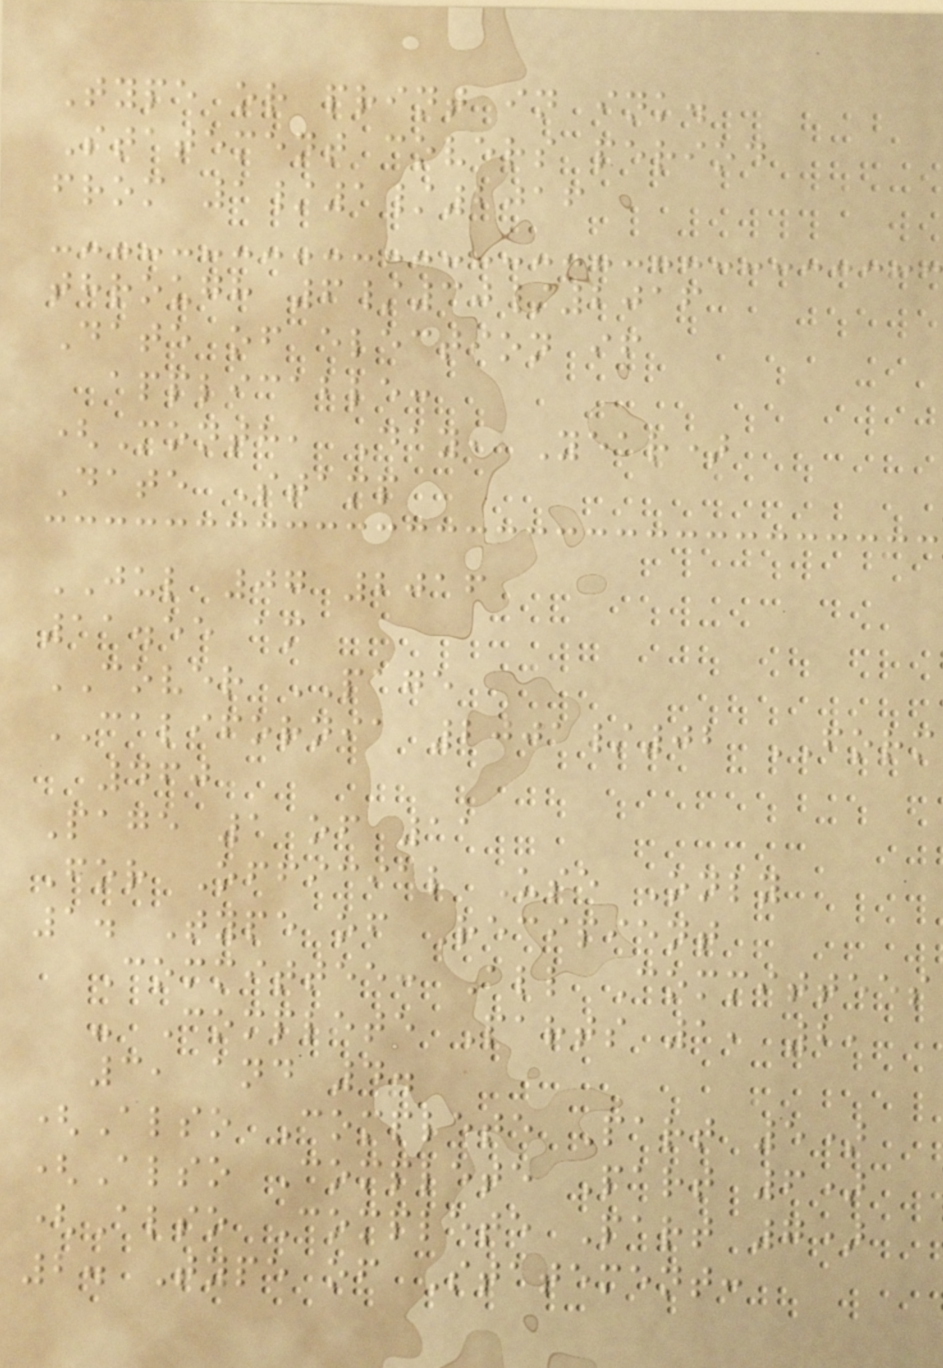Type or print in ink.
Statement covers period
from 1/1/2016
through 6/30/2016
Date of election if
applicable:
(Month, Day, Year)
Date Stamp
JUL 07 2016
11.55 am
COVER PAGE
CALIFORNIA 2001/02 FORM
460
Page 1 of 11
For Official Use Only
1. Type of Recipient
Committee: All Committees
- Complete Parts 1, 2,
3, and 4.
(Also Complete Part 5)
(Also Complete Part 6)
(Also Complete Part 7)
2. Type of Statement:
